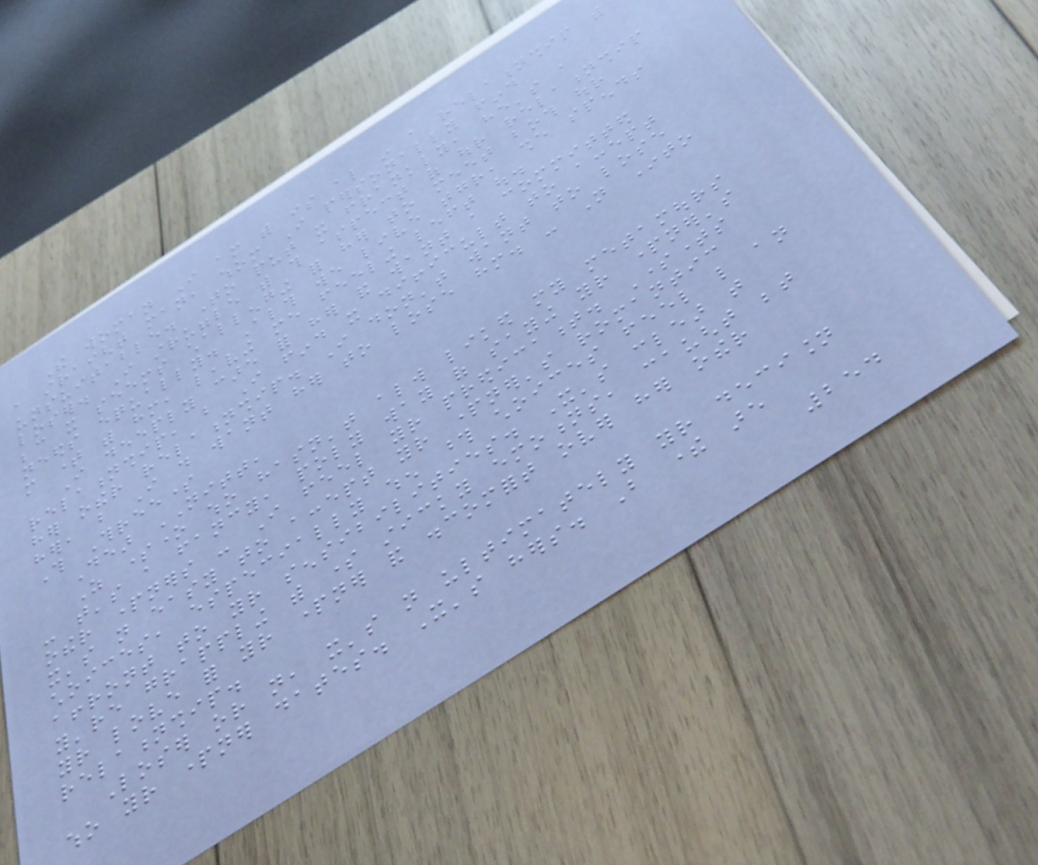The woman I am with is also in a relationship with
a straight man, whom I personally find
unsuitable. To put it frankly, he's a
loser. I struggle with this aspect of our relationship
because it seems challenging for her to meet both our
needs equally. Although we live together, she spends
more time with him, leaving me feeling left out.
I deeply care for her and want a committed
relationship, but I find it difficult to accept
her other relationship. I don't want to lose
her, but I do want her to lose him. - Not Into
This Threesome
Dear NITT,
As someone who hasn't always liked my metamours
- that's a fancy, poly way of saying your partner's
other partners - I feel your predicament. Sometimes
it's not easy to accept your partner's romantic
choices, especially when those choices feel like an
affront to your sensibilities. It's clear that
you're grappling with some sticky emotions, caught between
your love for your partner and discomfort over her other
relationship.
Loser or not, it's not ultimately your decision
who your partner dates. It's hers. But there are
254
